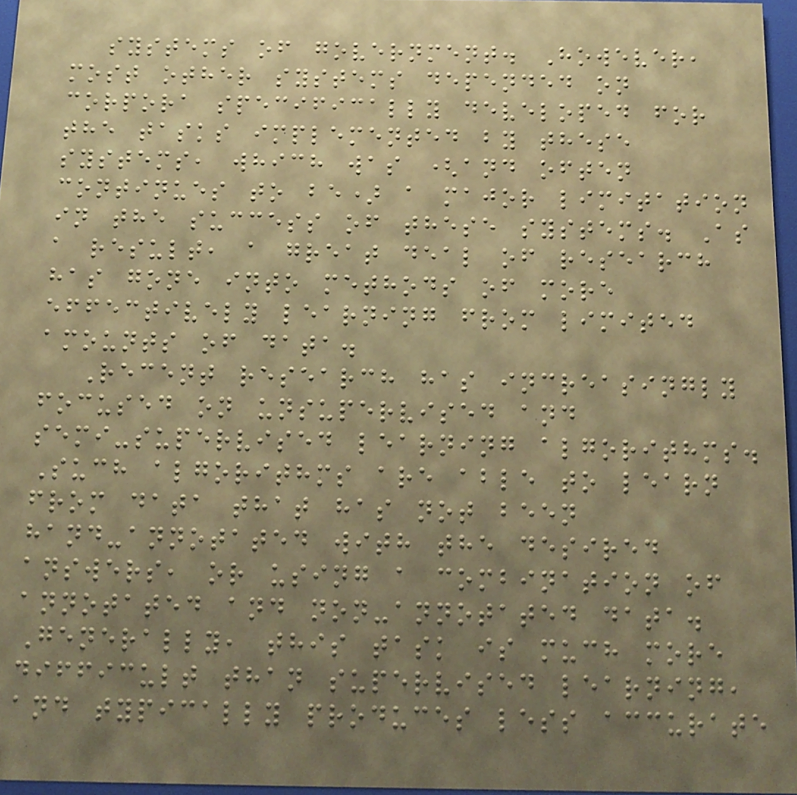systems of government. However,
most other systems depended on
corpora specifically developed for
the tasks implemented by these
systems, which was (and often
continues to be) a major limitation
in the success of these systems. As
a result, a great deal of research
has gone into methods of more
effectively learning from limited
amounts of data.
Recent research has increasingly
focused on unsupervised and
semi-supervised learning algorithms.
Such algorithms are able to learn
from data that has not been
hand-annotated with the desired
answers, or using a combination of
annotated and non-annotated data.
Generally, this task is much more
difficult than supervised learning,
and typically produces less accurate
